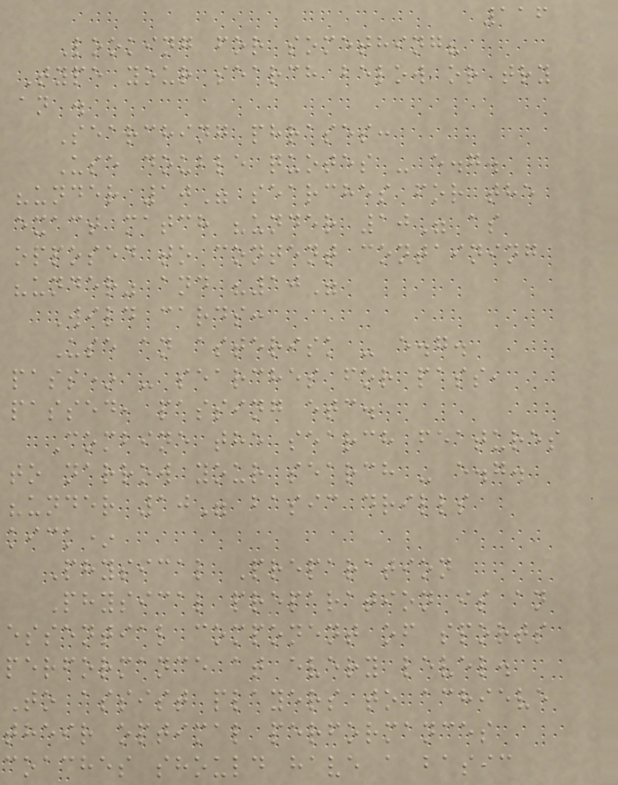116
Looking for something?
Type your search below or try
an .
Searching phrases:
Use double quotes - e.g.
"under 10" searches for the
exact match "under 10" as
opposed to content containing
"under" and "10"
Wild cards:
Use an asterisk - e.g.
pass* - searches for pass,
passed, passing etc.
Combine the search features
to narrow your search - e.g.
"under 10" basic drills
kick*
Physical Preparation
Physical preparation is an
essential component of sports
performance at every level.
To assist players to achieve
their optimal performances
coaches should have a basic
